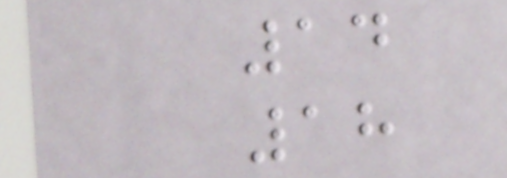14
18
